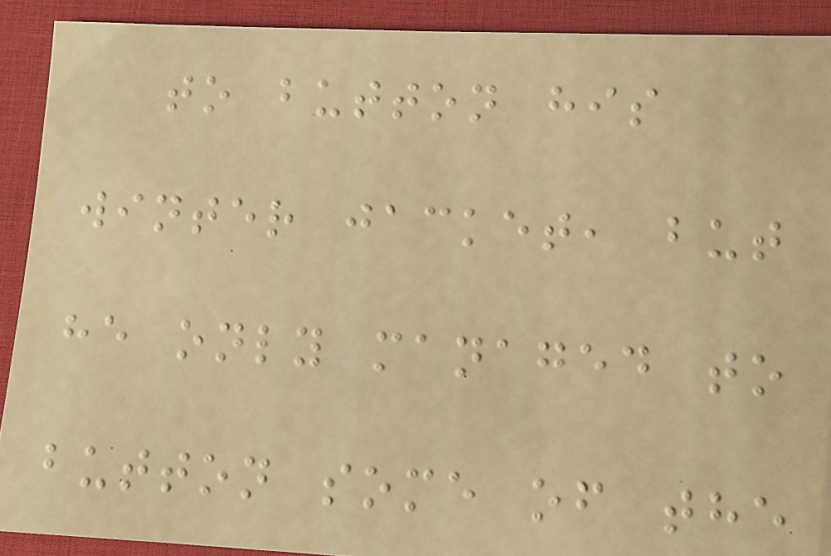to button his
winter jacket, but
he only managed to
button some of the
